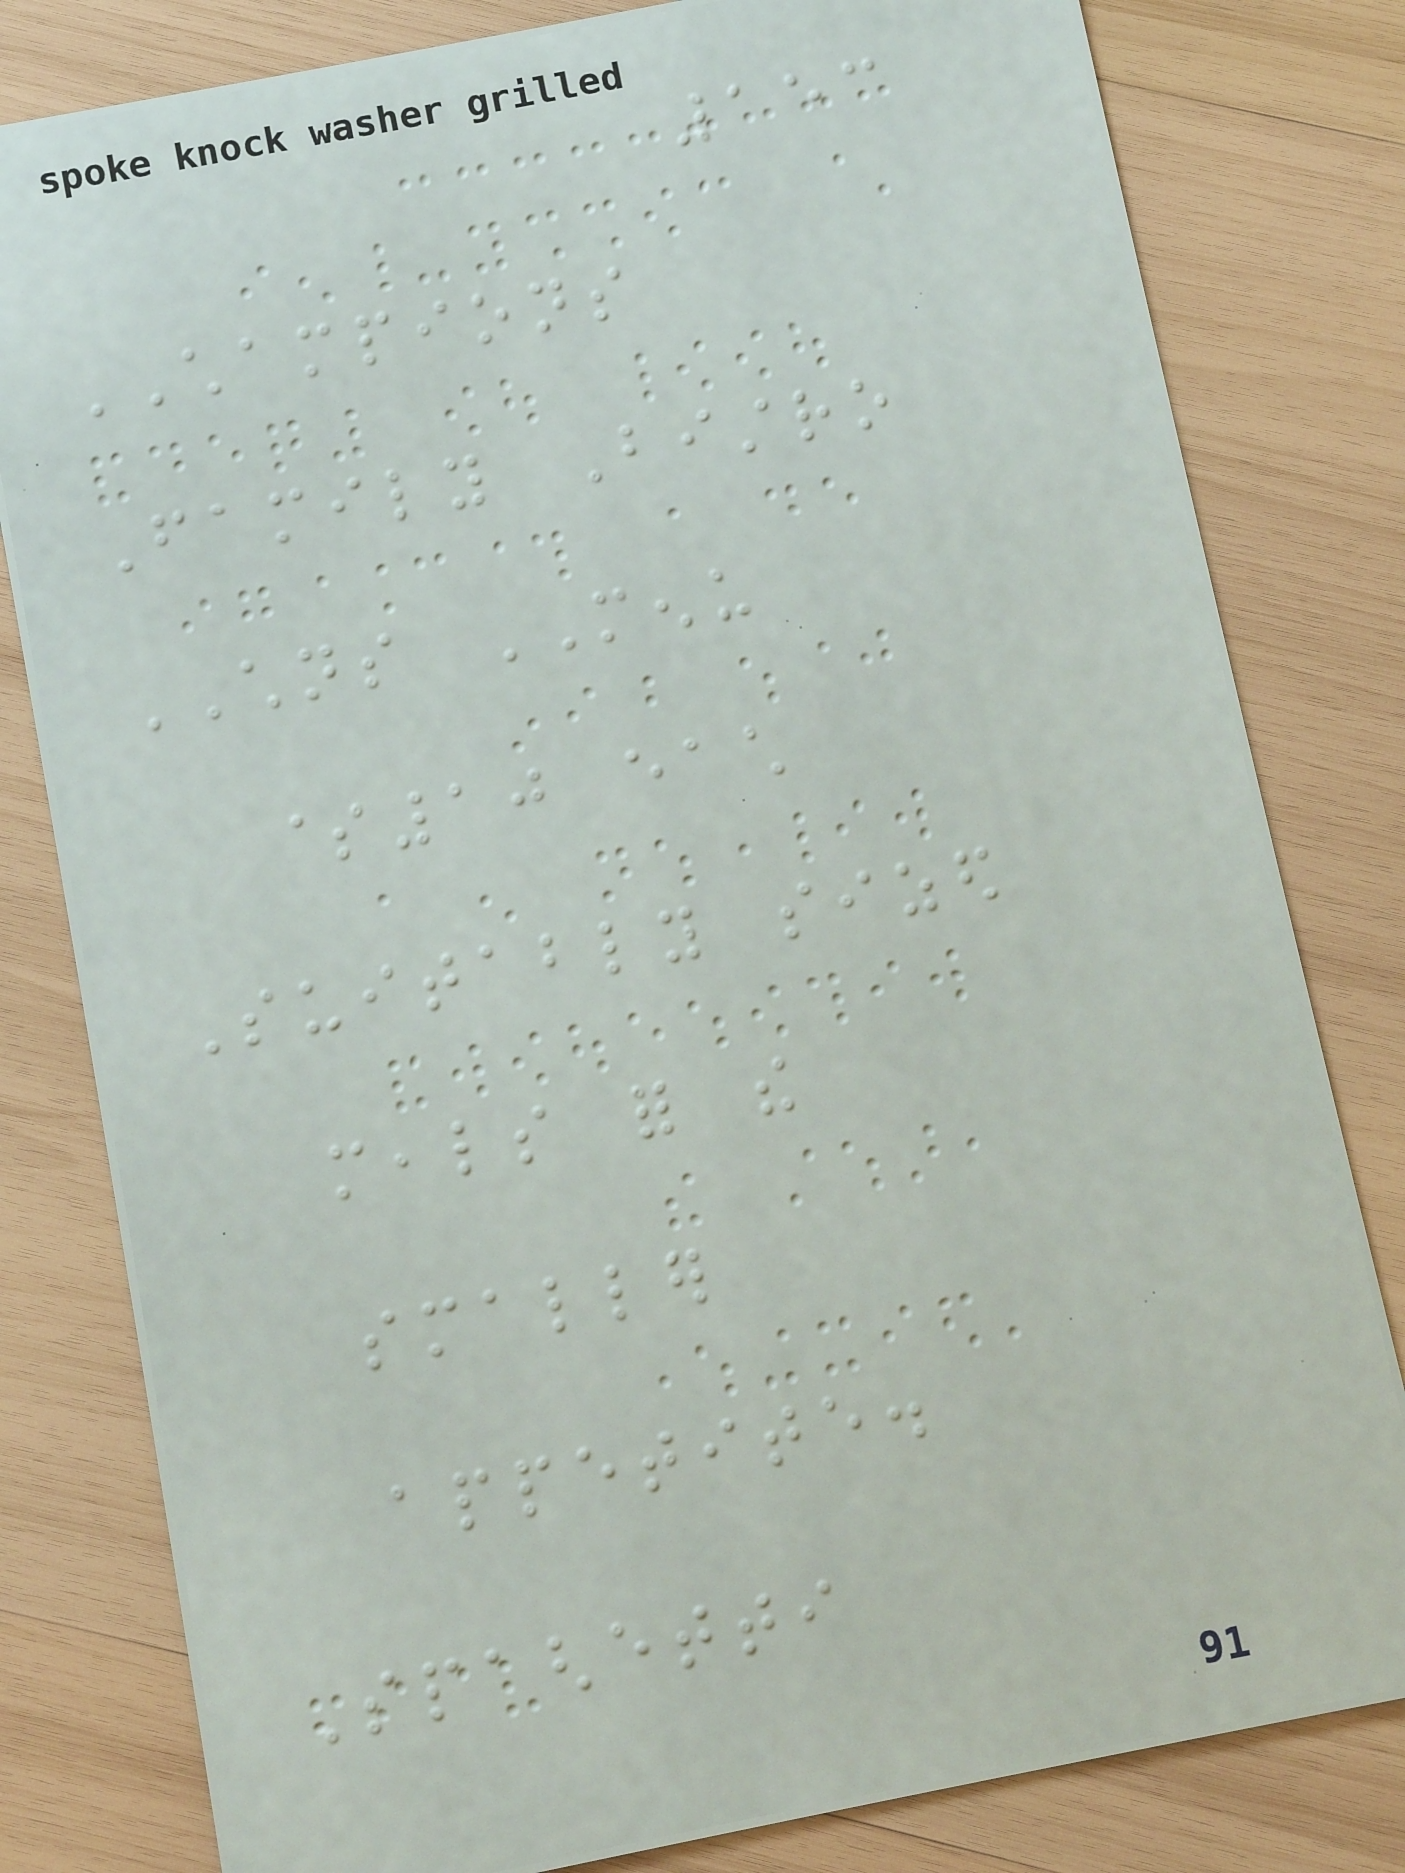153
CHAMPIONS
Family Bistro
CHILDRENS MENU
$10 each
Suitably sized
meals for the
smaller
appetite.
Spaghetti
